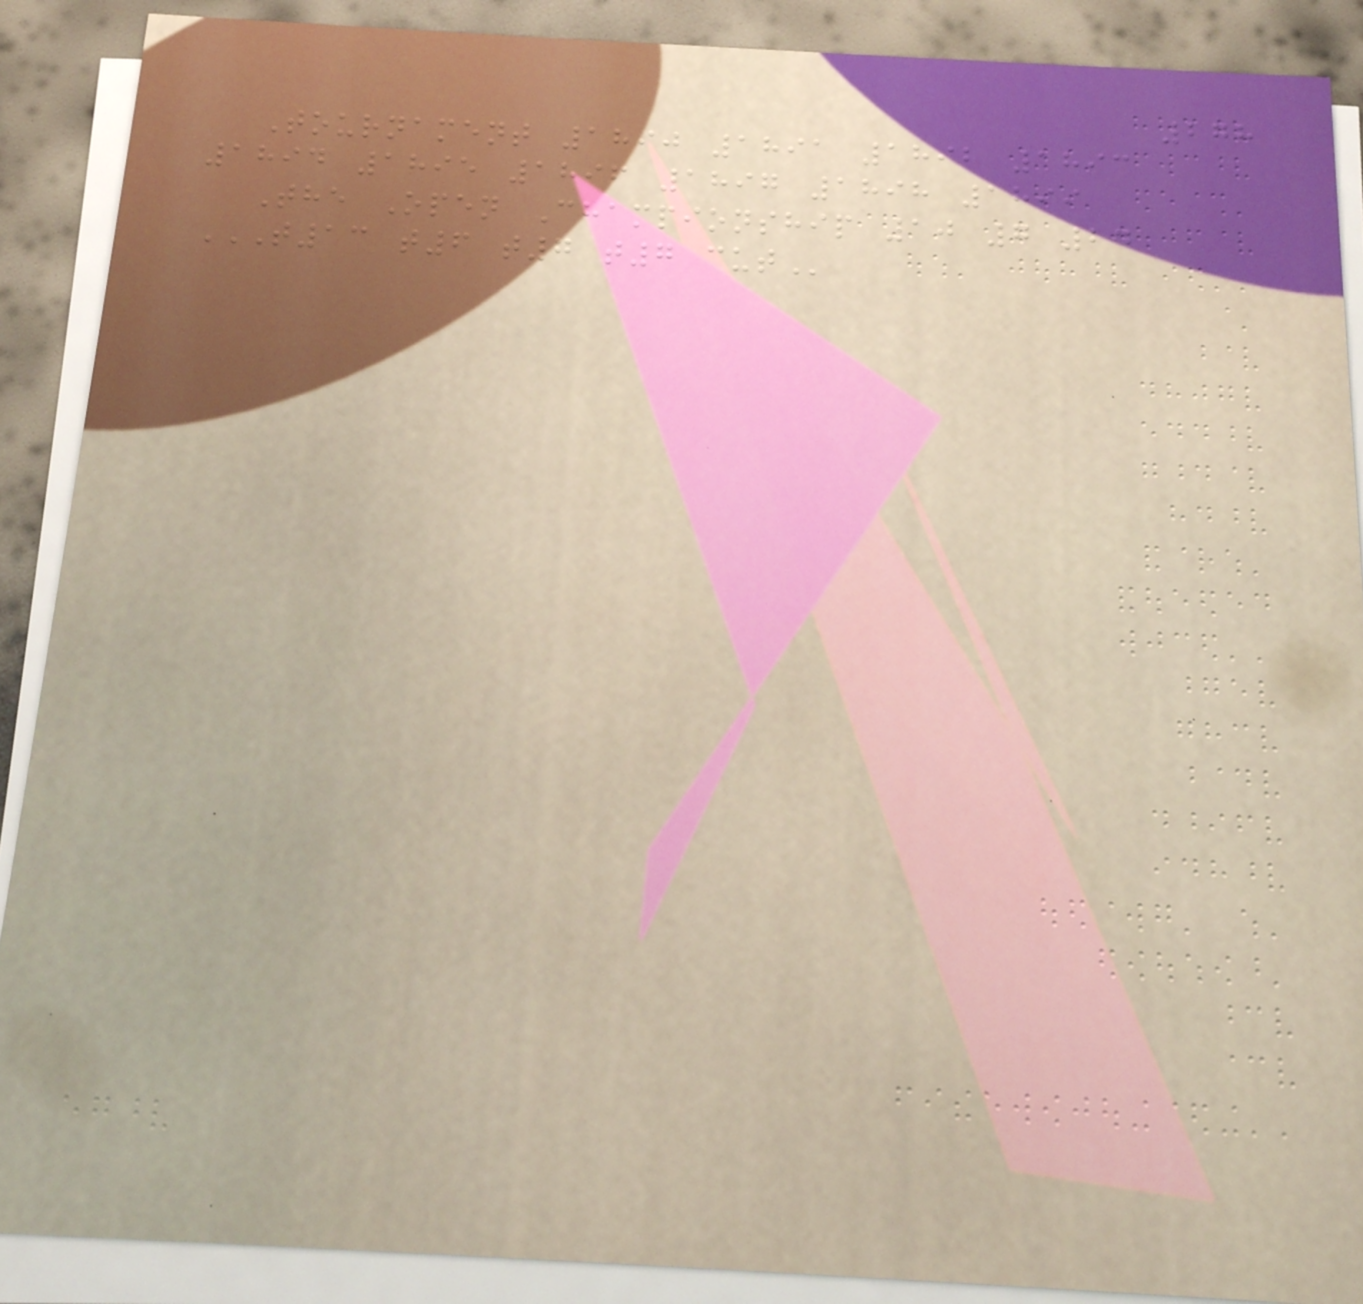278
Tournament 1890 1891 1892 1893
1894 1895 1896 1897 1898 1899
The Open Championship 10 7 24
T13 T6 T7 T7 CUT
